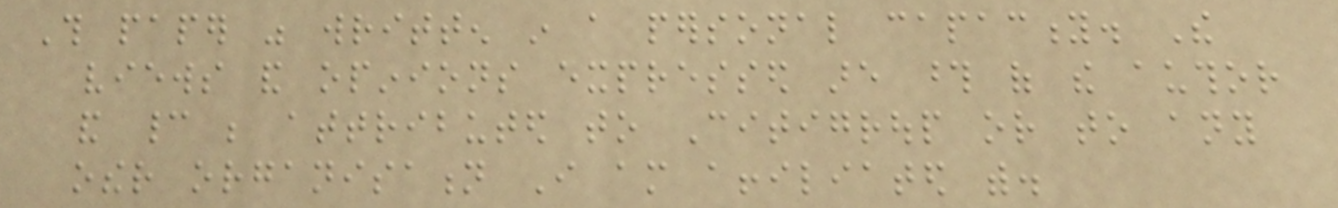This paper was written in a personal capacity. The
views and opinions expressed are those of the author
and cannot be attributed to Citigroup or to any
other organisation I am affiliated with.
